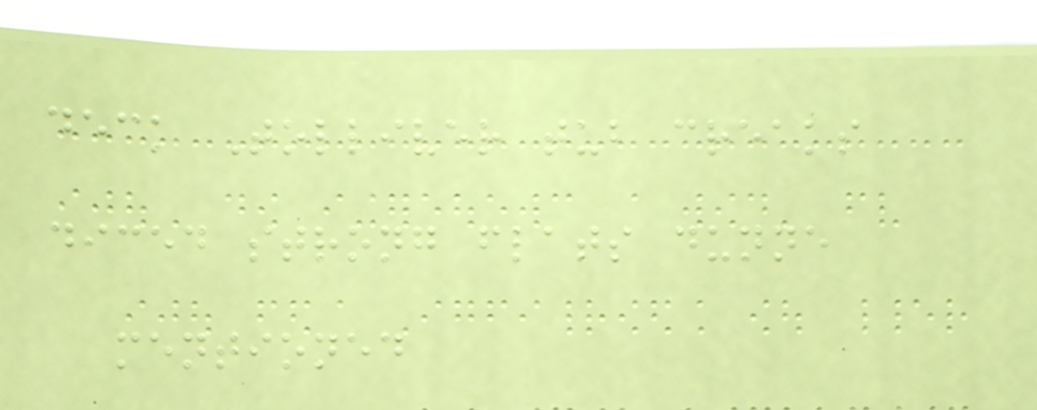deck Tolliver tub creaks
diced strong flats dunne
mentioned
